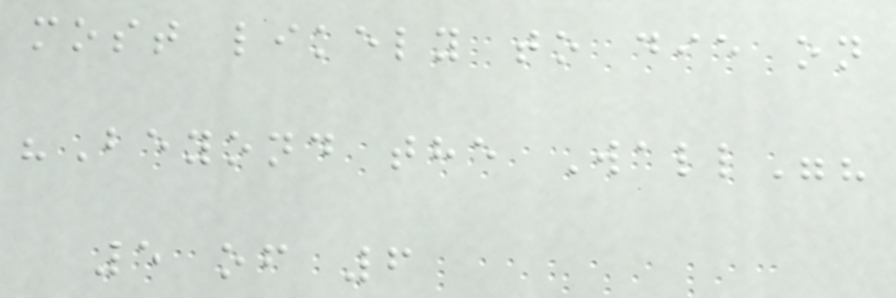most likely to die on
"Beyond the Wall"?
5 of 6
